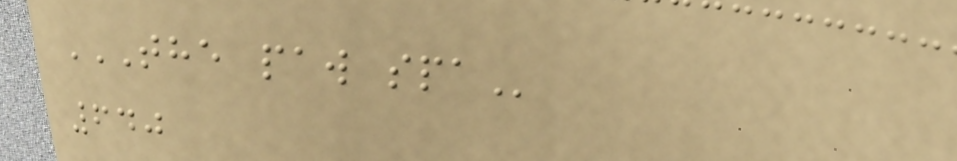THE PAW SPA
640
